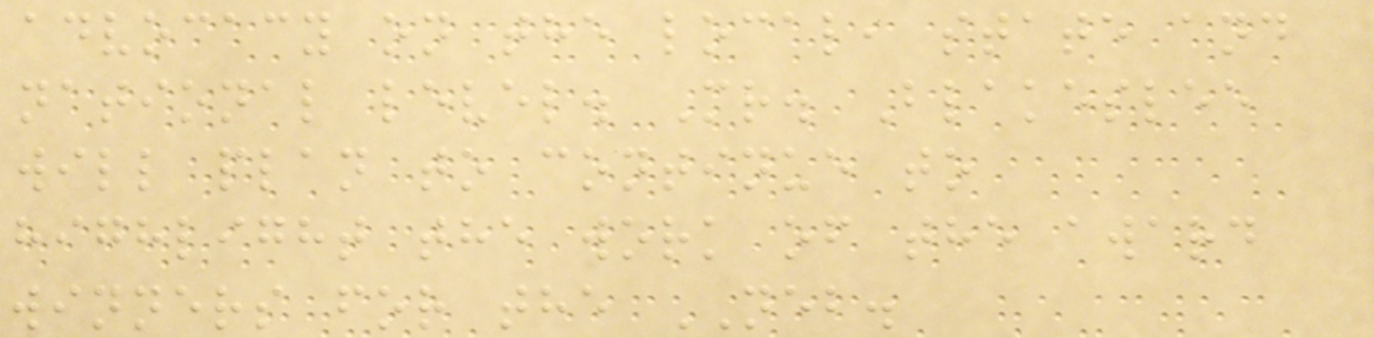advocacy on the local, state and
national level. Mr. Blakeslee
will plan to continue to
highlight the work of the award
winners for the NEB.
